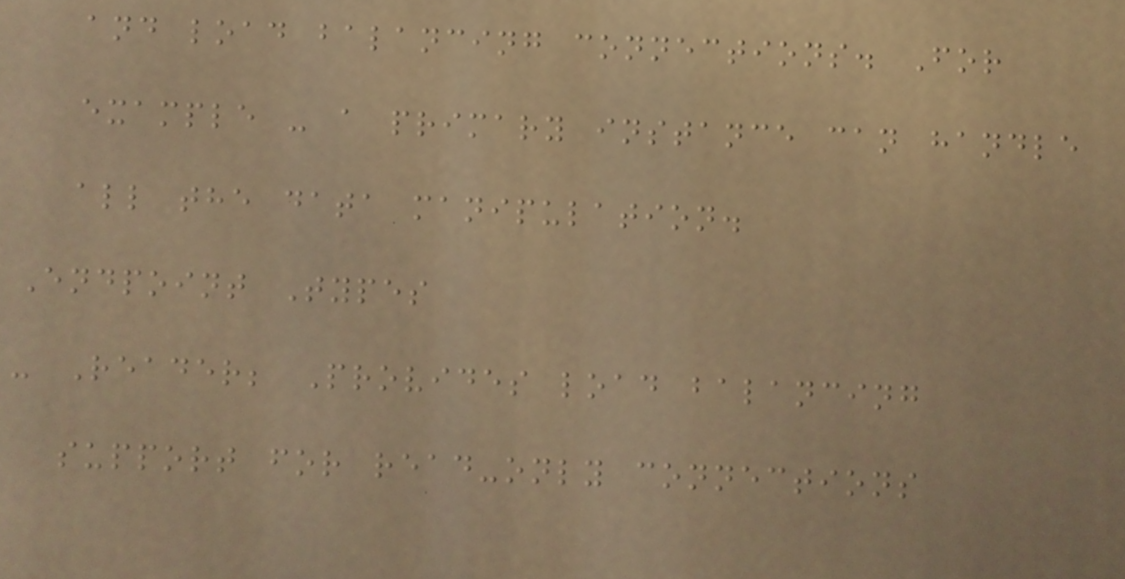and load balancing connections. For
example - a primary instance can handle
all the data manipulation.
Endpoint Types
- Reader; Provides load balancing
support for read-only connections
